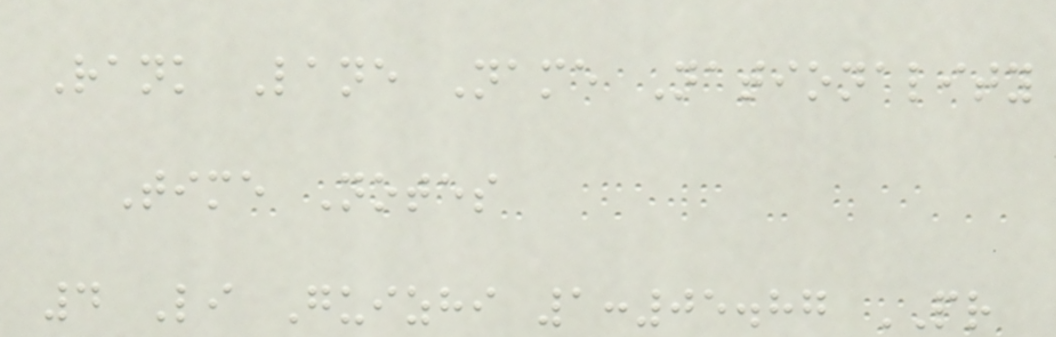Rank Lane Name Nationality
Time Notes
4 Li Guizhi 1:05.87 PR
